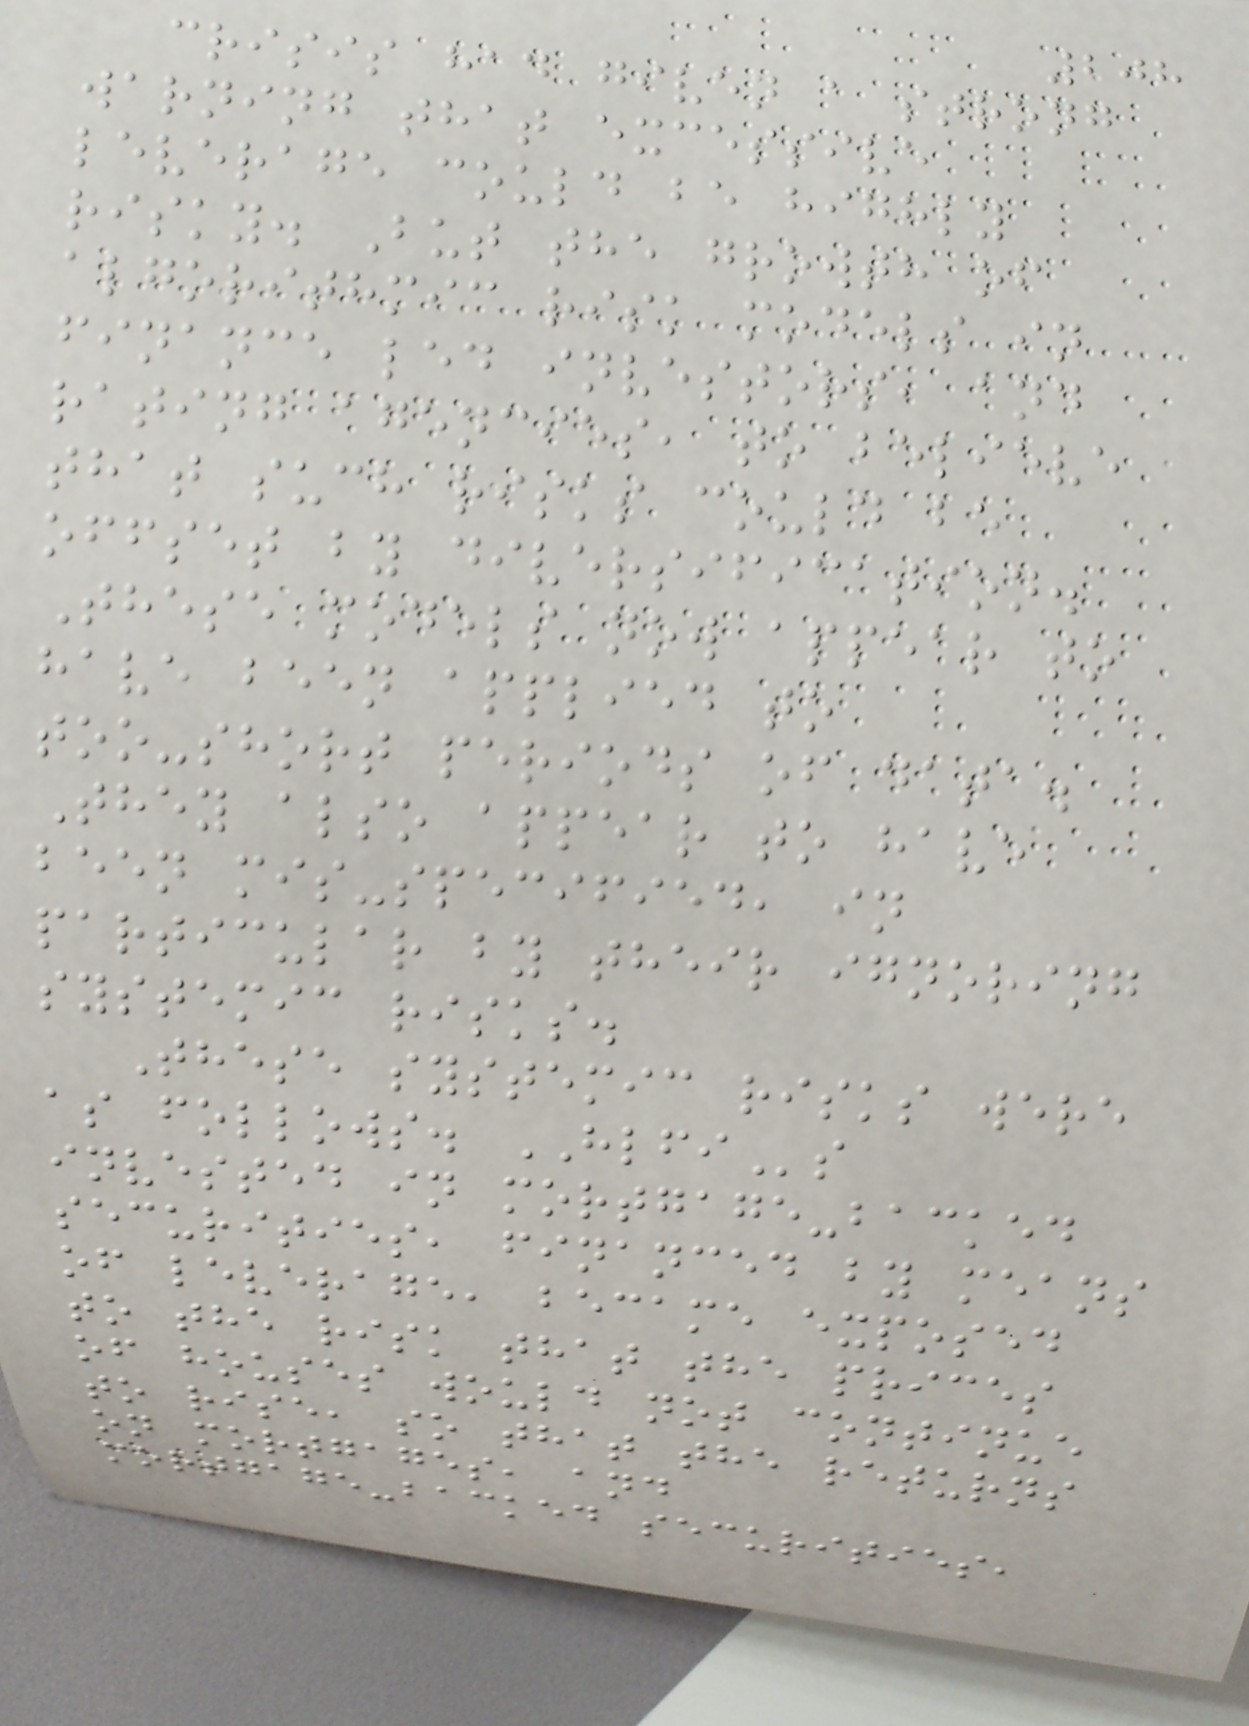208
crisis had given a strong
warning that excessive
leverage could be highly
risky. But the growth of
algorithmic risk models in
finance led investors, and
rating agencies, to believe
that such risks could be
offset by diversification.
These models now appear to
have been applied to
too-short periods of data.
They also appear to have
been mis-specified, in
particular by their ignoring
systemic risks.
These systemic risks were
as follows. HLFIs
invested in mortgage-backed
securities, financed by means
of leverage, became exposed
to the risk that the prices
of houses would not continue
to rise, so that the returns
on mortgages, and
mortgage-backed securities,
